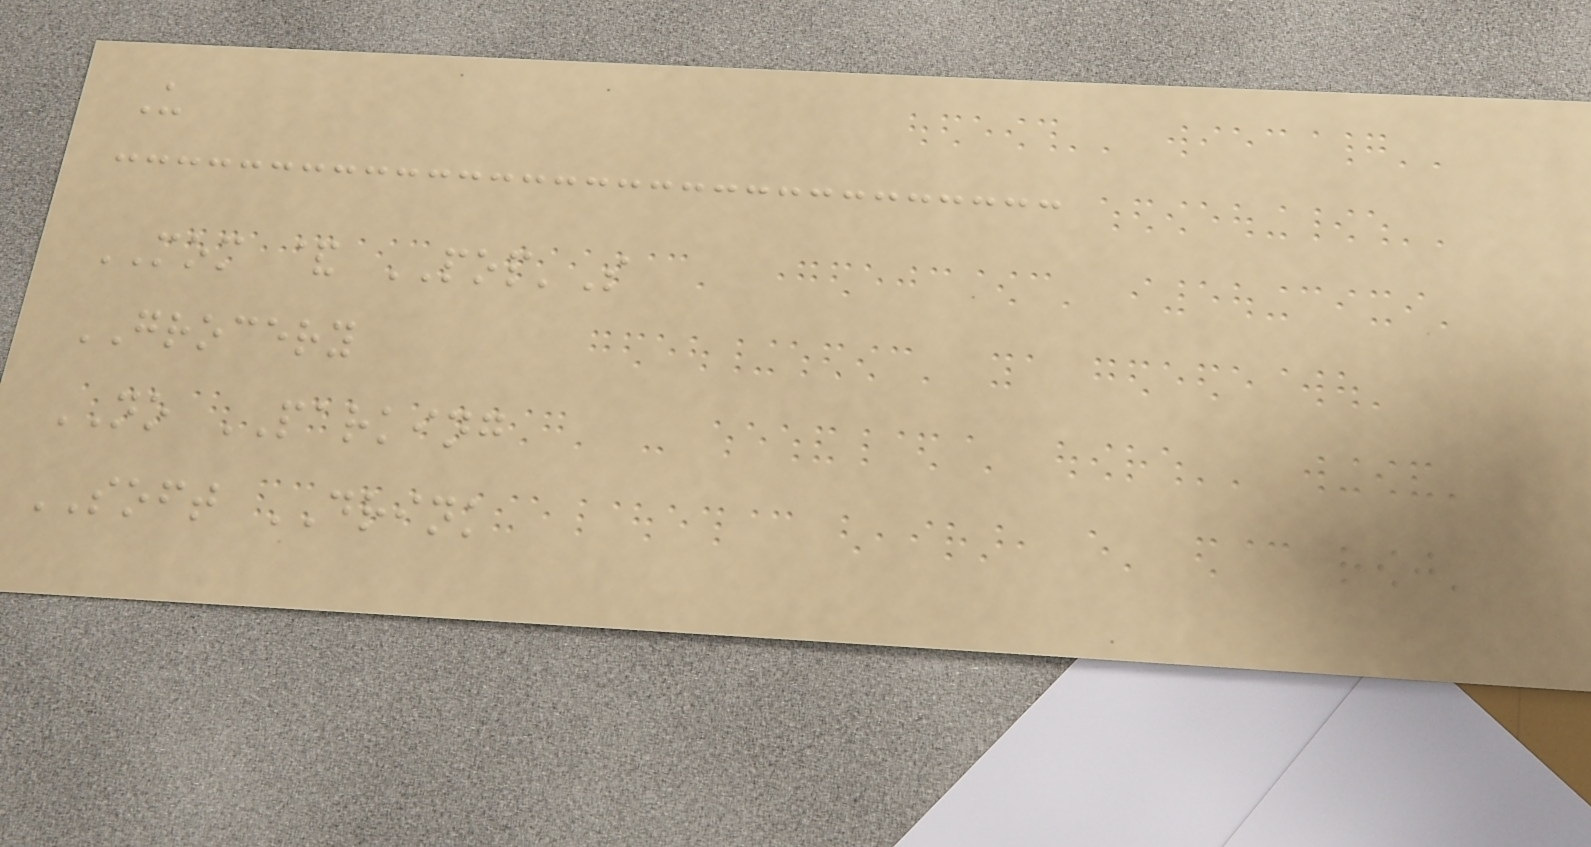U
MOM & POP'S
GROCERY
NO PARKING
SOFT DRINK
